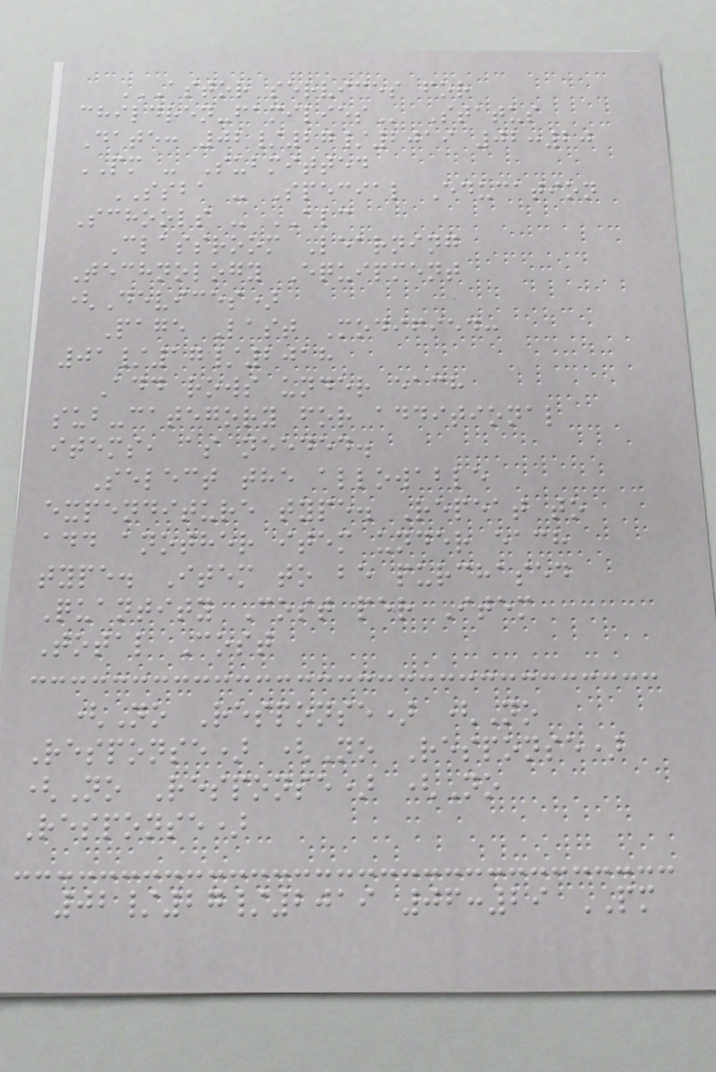ASTOR SERVICES FOR
CHILDREN-FAMILIES Status
Date: 02/27/2019 02:20
PM - Submitted
SSBA - Special Education
Schools - ALC
Classroom Learning
Technology Equipment
(Devices)
Page Last Modified:
01/17/2018
Add rows under each
sub-category for additional
items, as needed.
Select the allowable
expenditure type. Repeat to
add another item under each
type. Item to be purchased
Quantity Cost per Item
Total Cost
(No Response) (No
Response) (No Response)
(No Response) (No
Response)
02/27/2019 06:29 PM
